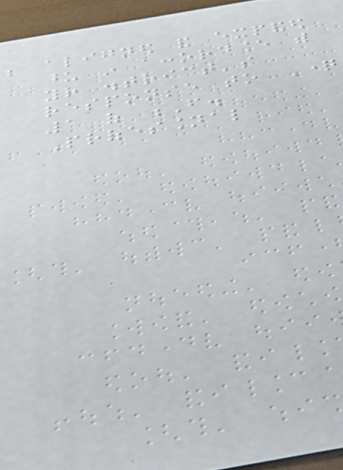be aligned and expanded
upon in accordance with
your district's
response to Question
1 of F.
Professional
